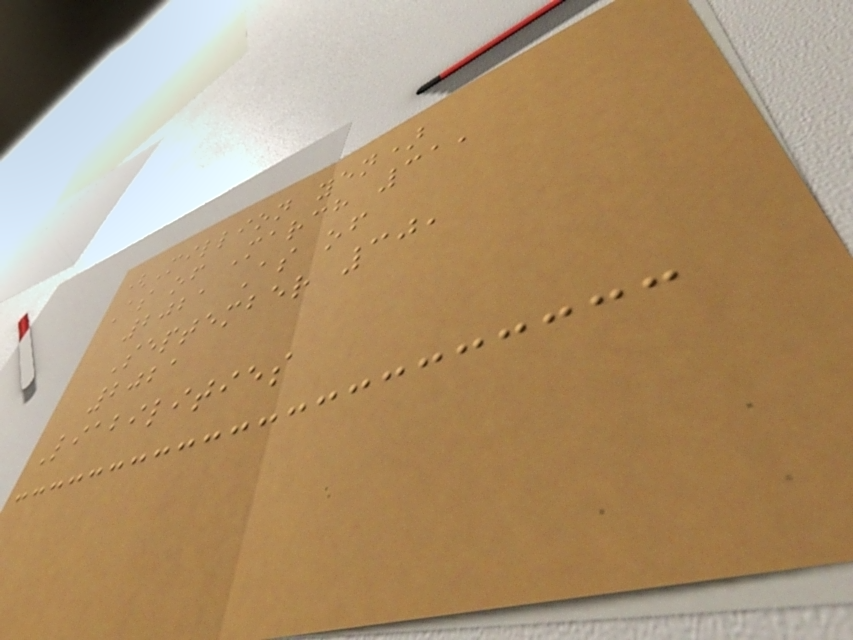(Million yen)
As of March 31,
2021 As of
September 30,
2021
Liabilities
